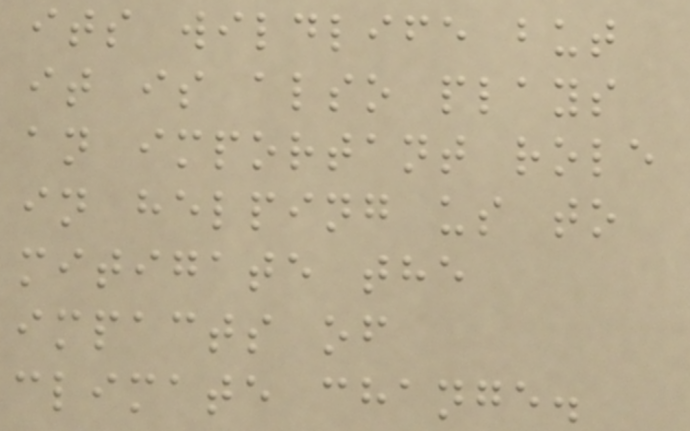its wildlife but
it is also plays
an important role
in helping us to
mitigate the
impacts of
climate change.
